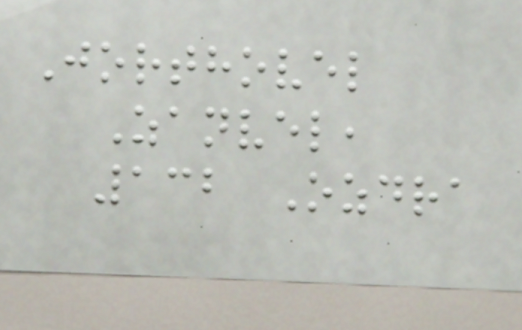Jorthovel
Zanvel,
132 Ozdra
